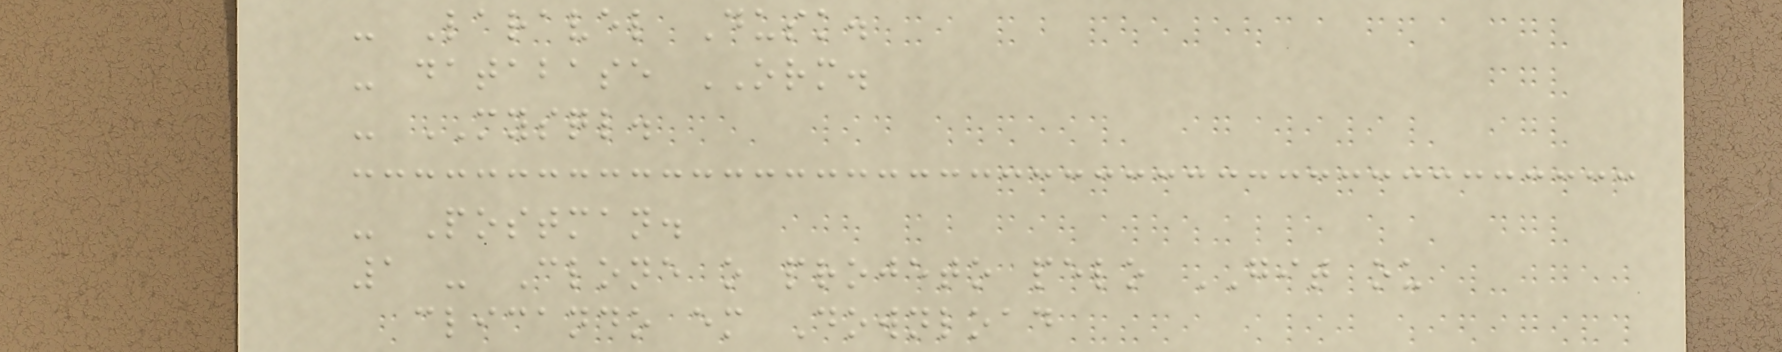- Laravel Dusk.
- database ORM.
- MYSQL.
- Postman.
1 - Clone o projeto pelo GIT ou
clicando em Download
